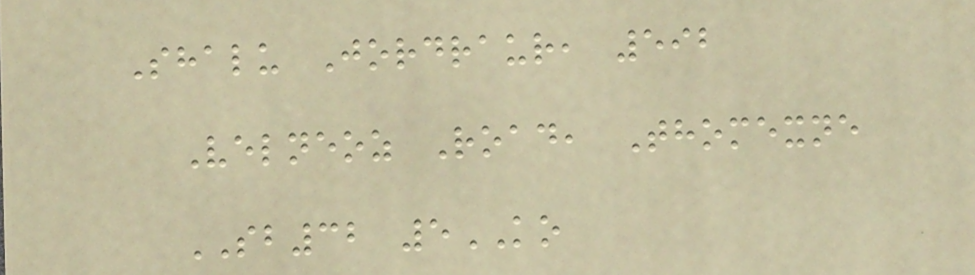Shalu Jordraur, 592
Velneoz Road, Thomexne
SB32 5KO
